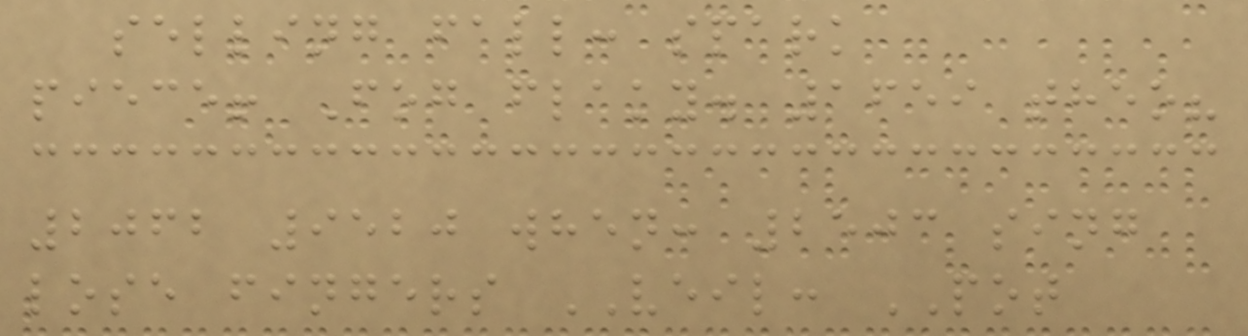selling fall: spark
piece! Fog flaky. 1659 theo?
2062 9520 when: 2503 sing
lose fingers VEIL: POT
